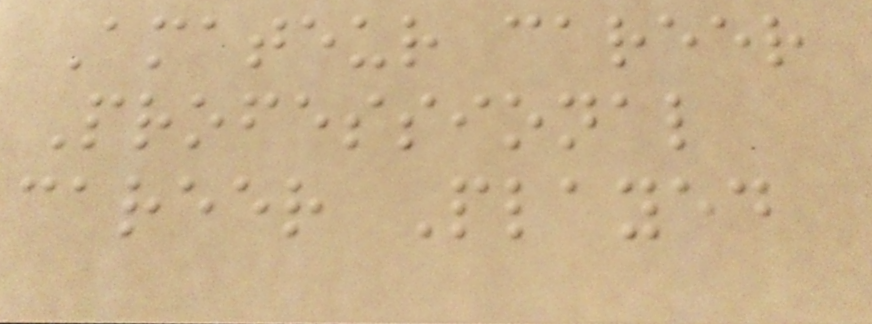Amateur career
Professional
career Played
